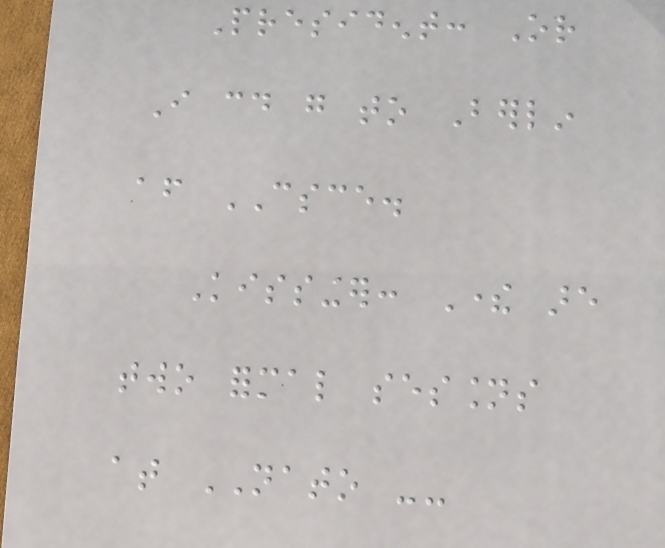President: Or
I could go to Berlin
after CSCE.
Kissinger: There are
two formal sessions
at NATO --
